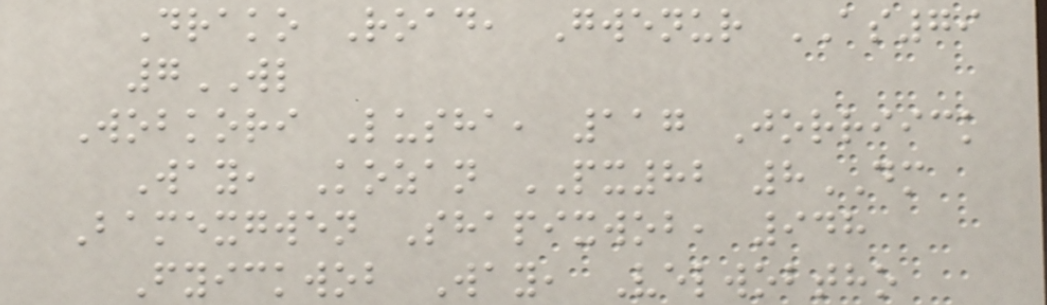Drako Road, Gwenur AS79
7WL
Wobkori Lusha, 117 Jorriick
Way, Kozan PX82 8DM
Bamexgwen Shapixwob, 948
Fyickwob Way, Velwobtho
